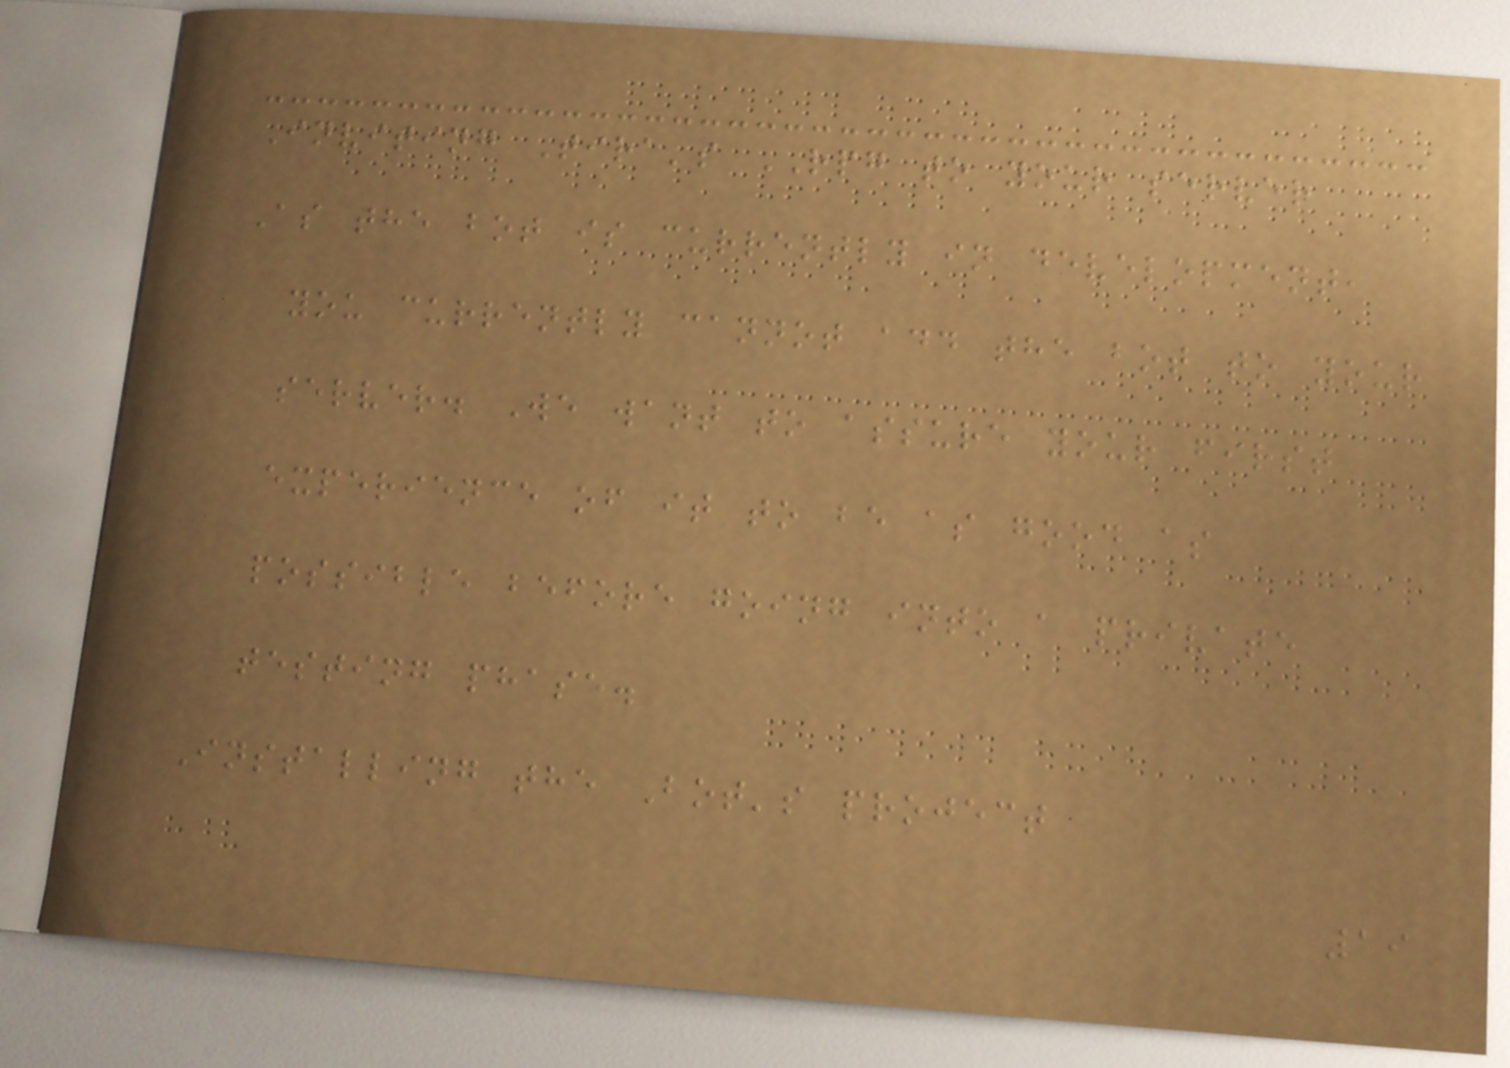Inviting Tira's RPG to your server
As the bot is currently in development,
you currently cannot add the bot to your
server. We want to assure your first
experience of it to be as good as
possible before going into a private
testing phase.
Installing the Bot's project
19
